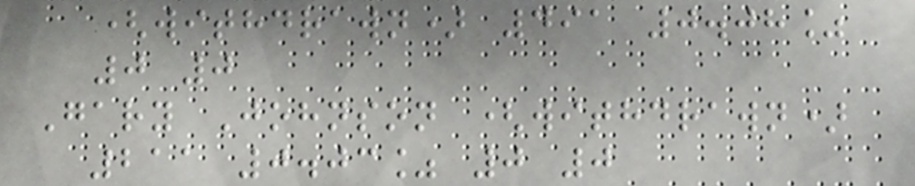(withdrawn) 491 0.08%
0 0
Gary Johnson (withdrawn)
211 0.03% 0 0
